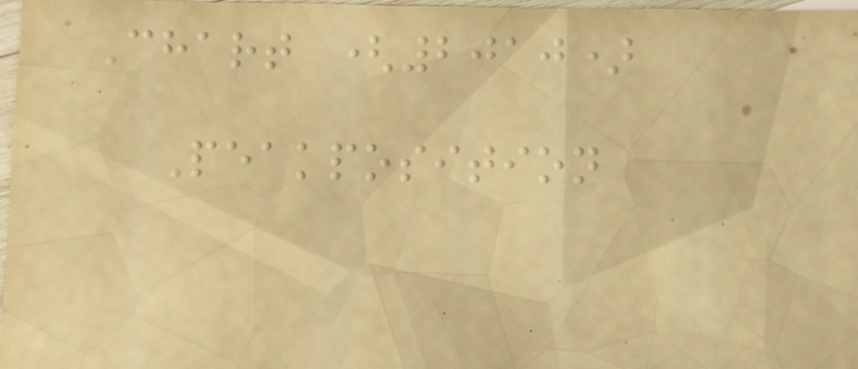Chart (2010)
Peakposition
